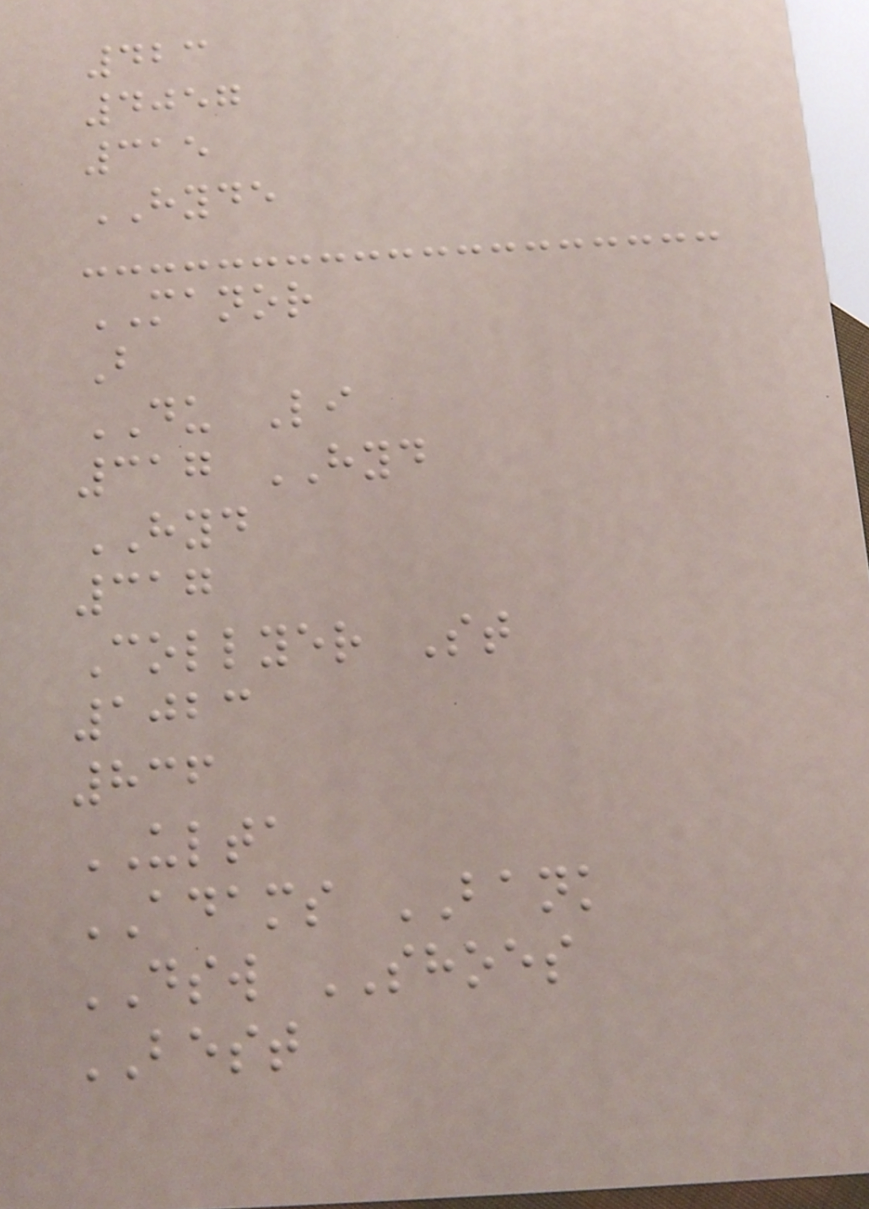423
4057
315
HYDE
MANOR
B
DU Li
317 HYD
HYD
317
Collyer St
1023
836
ULTA
ADAMS BANK
DSW SHOES
BEST
